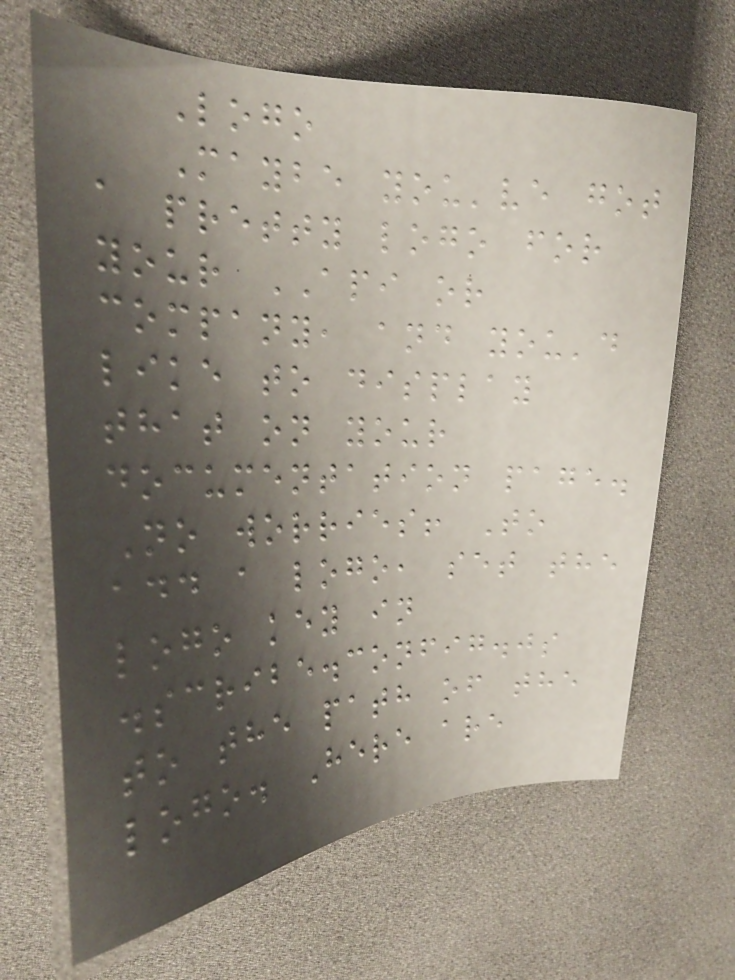Logo
Maybe you've got
a pretty logo for
your API or
company, and you'd
like to display
that on your
documentation page.
No worries! To
add a logo, set the
logo key in
.scribe.config.js
to the path of the
logo. Here are
